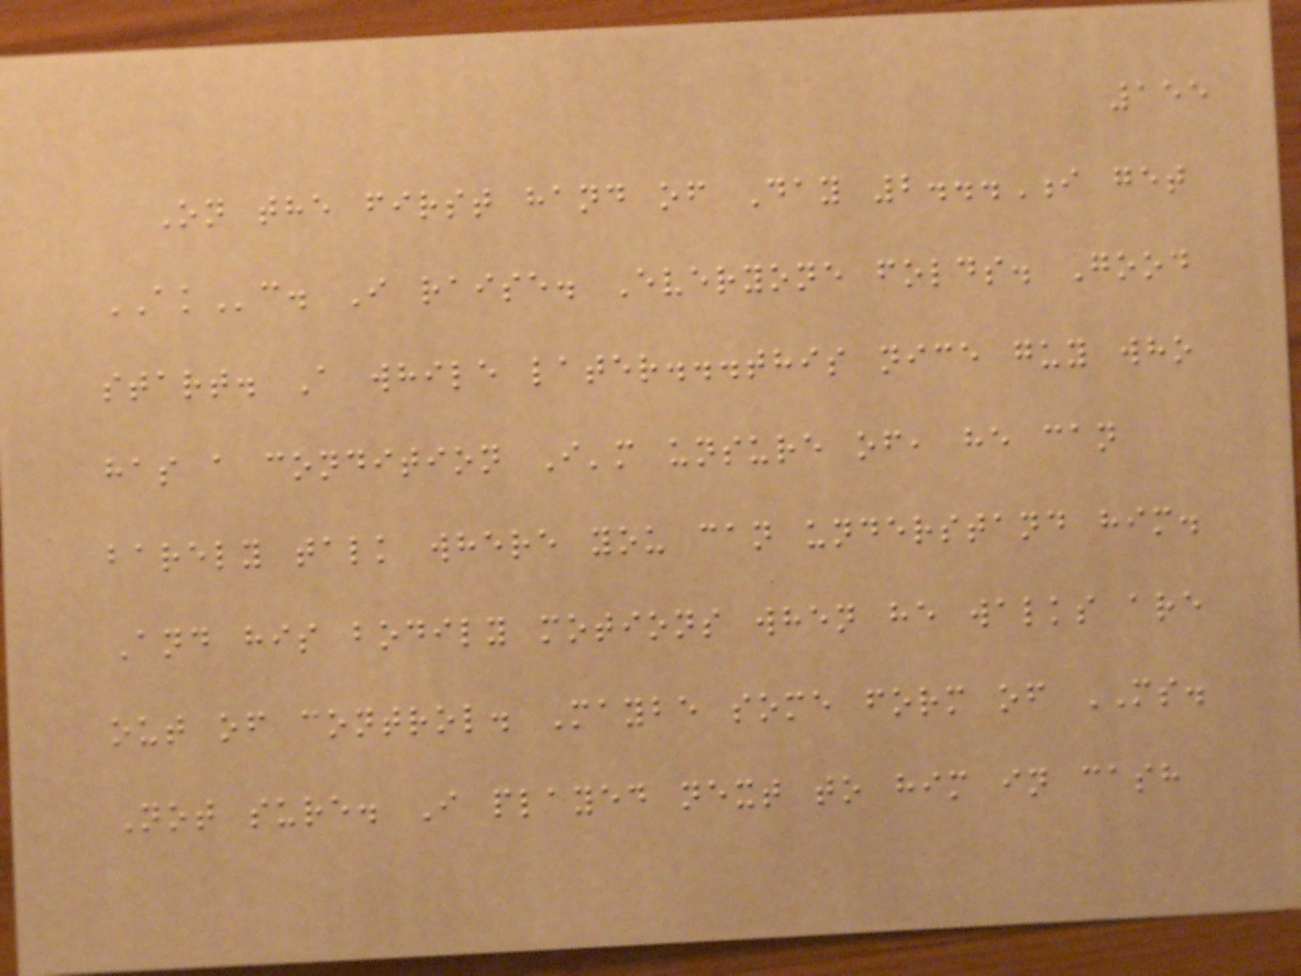155
On the first hand of Day 2...I get
AKc. I raise. Everyone folds. Good
start. A while later...this nice guy who
has a condition I'm unsure of, he can
barely talk where you can understand him.
And his bodily motions when he walks are
out of control. Maybe some form of MS.
Not sure. I played next to him in cash
